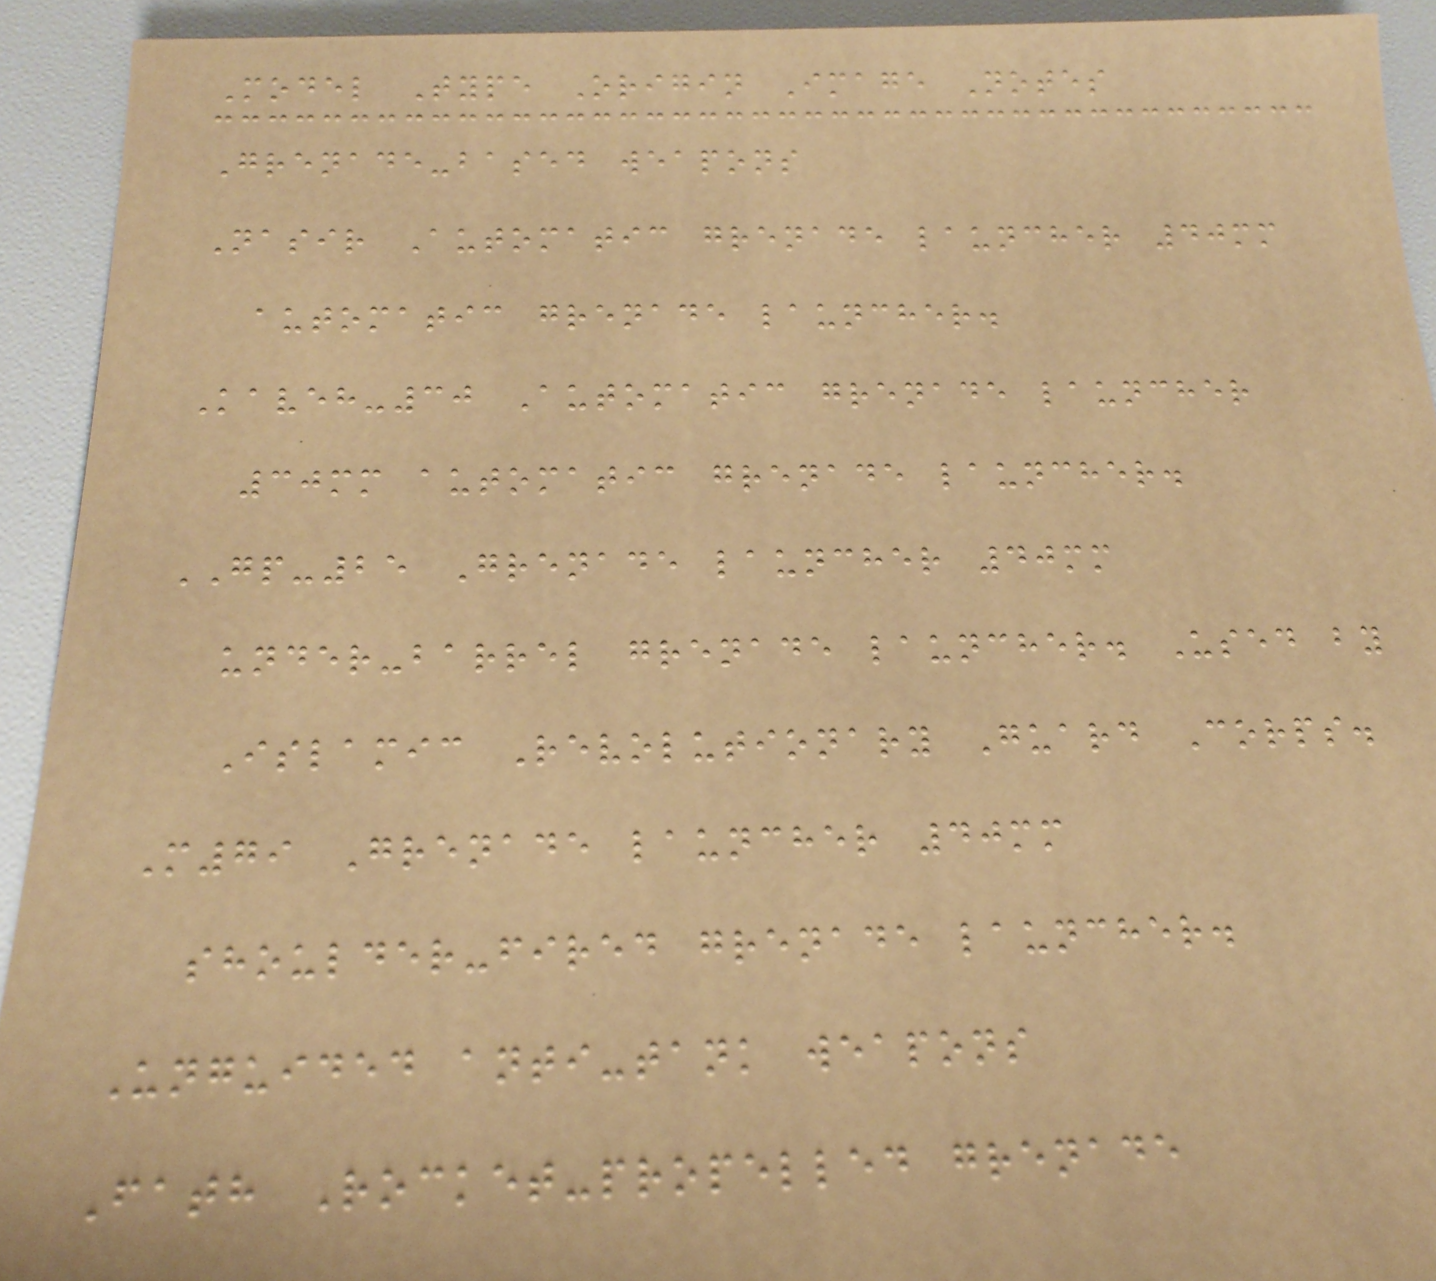Model Type Origin Image Notes
Grenade-based weapons
Nasir Automatic grenade launcher 40mm
automatic grenade launcher.
Kaveh-30 Automatic grenade launcher
30mm automatic grenade launcher.
GP-25 Grenade launcher 40mm
under-barrel grenade launcher. Used by
Islamic Revolutionary Guard Corps.
M79 Grenade launcher 40mm
shoulder-fired grenade launcher.
Unguided anti-tank weapons
Fath Rocket-propelled grenade
